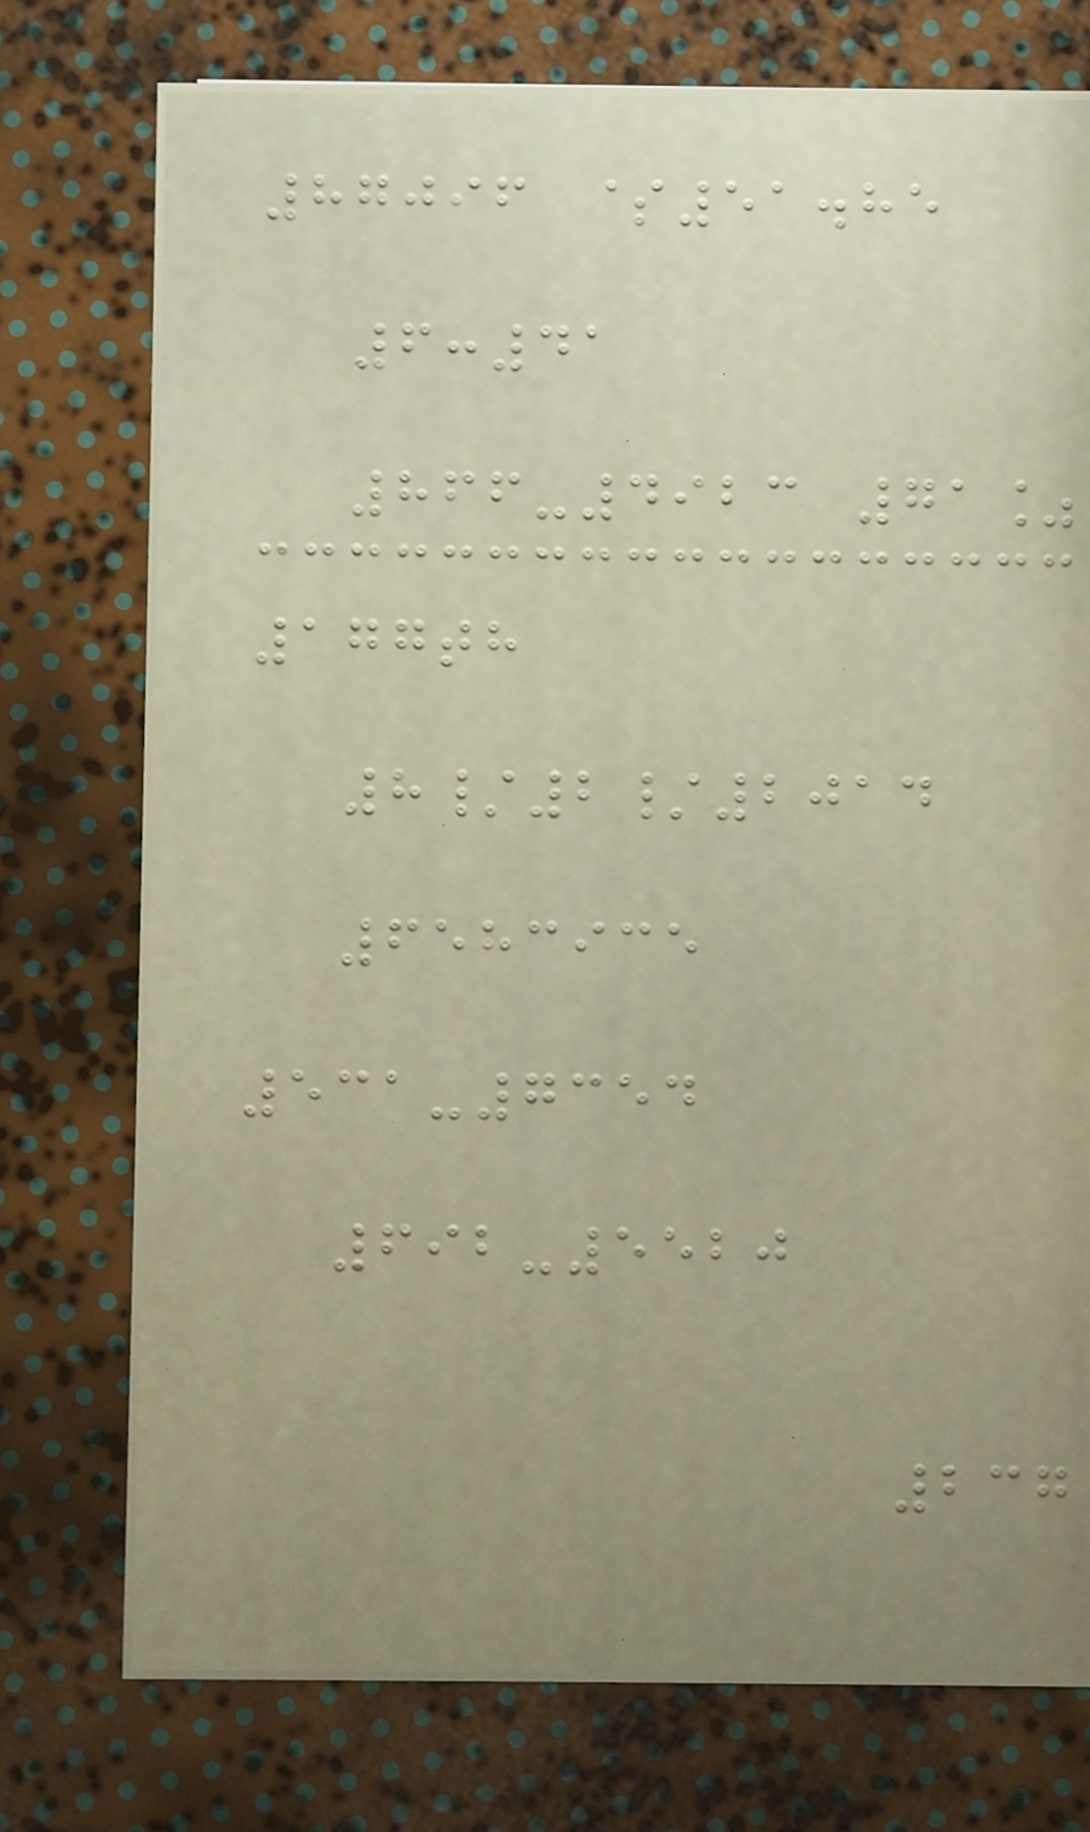87096 $51.85
6:41
866-4923 71%
177th
8/2/2014
6583935
531-7354
692-5520
237
